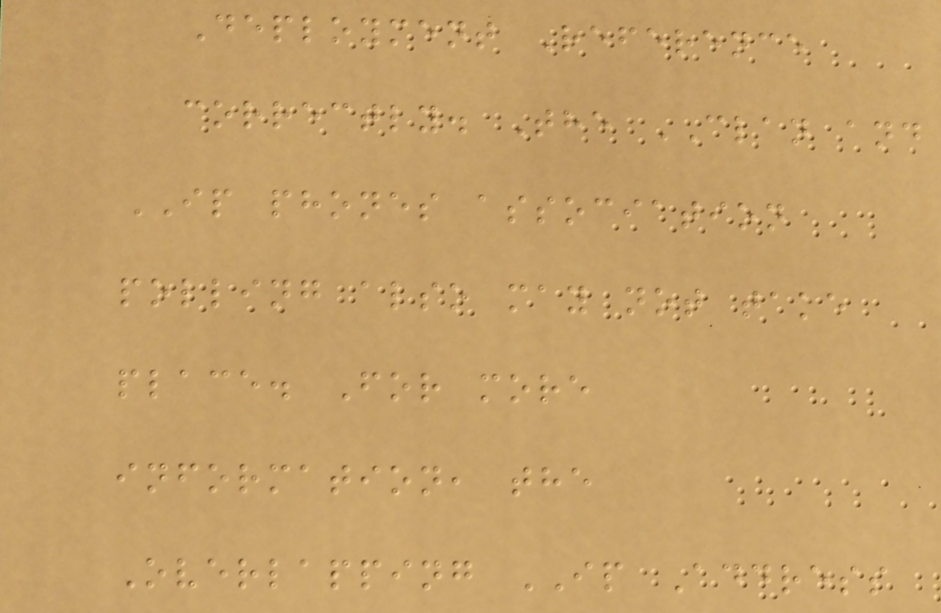Deployment Reference
correctly. The CLAN and
IP phones association
polling also may not take
place. For more
information, the
Overlapping IP Address
